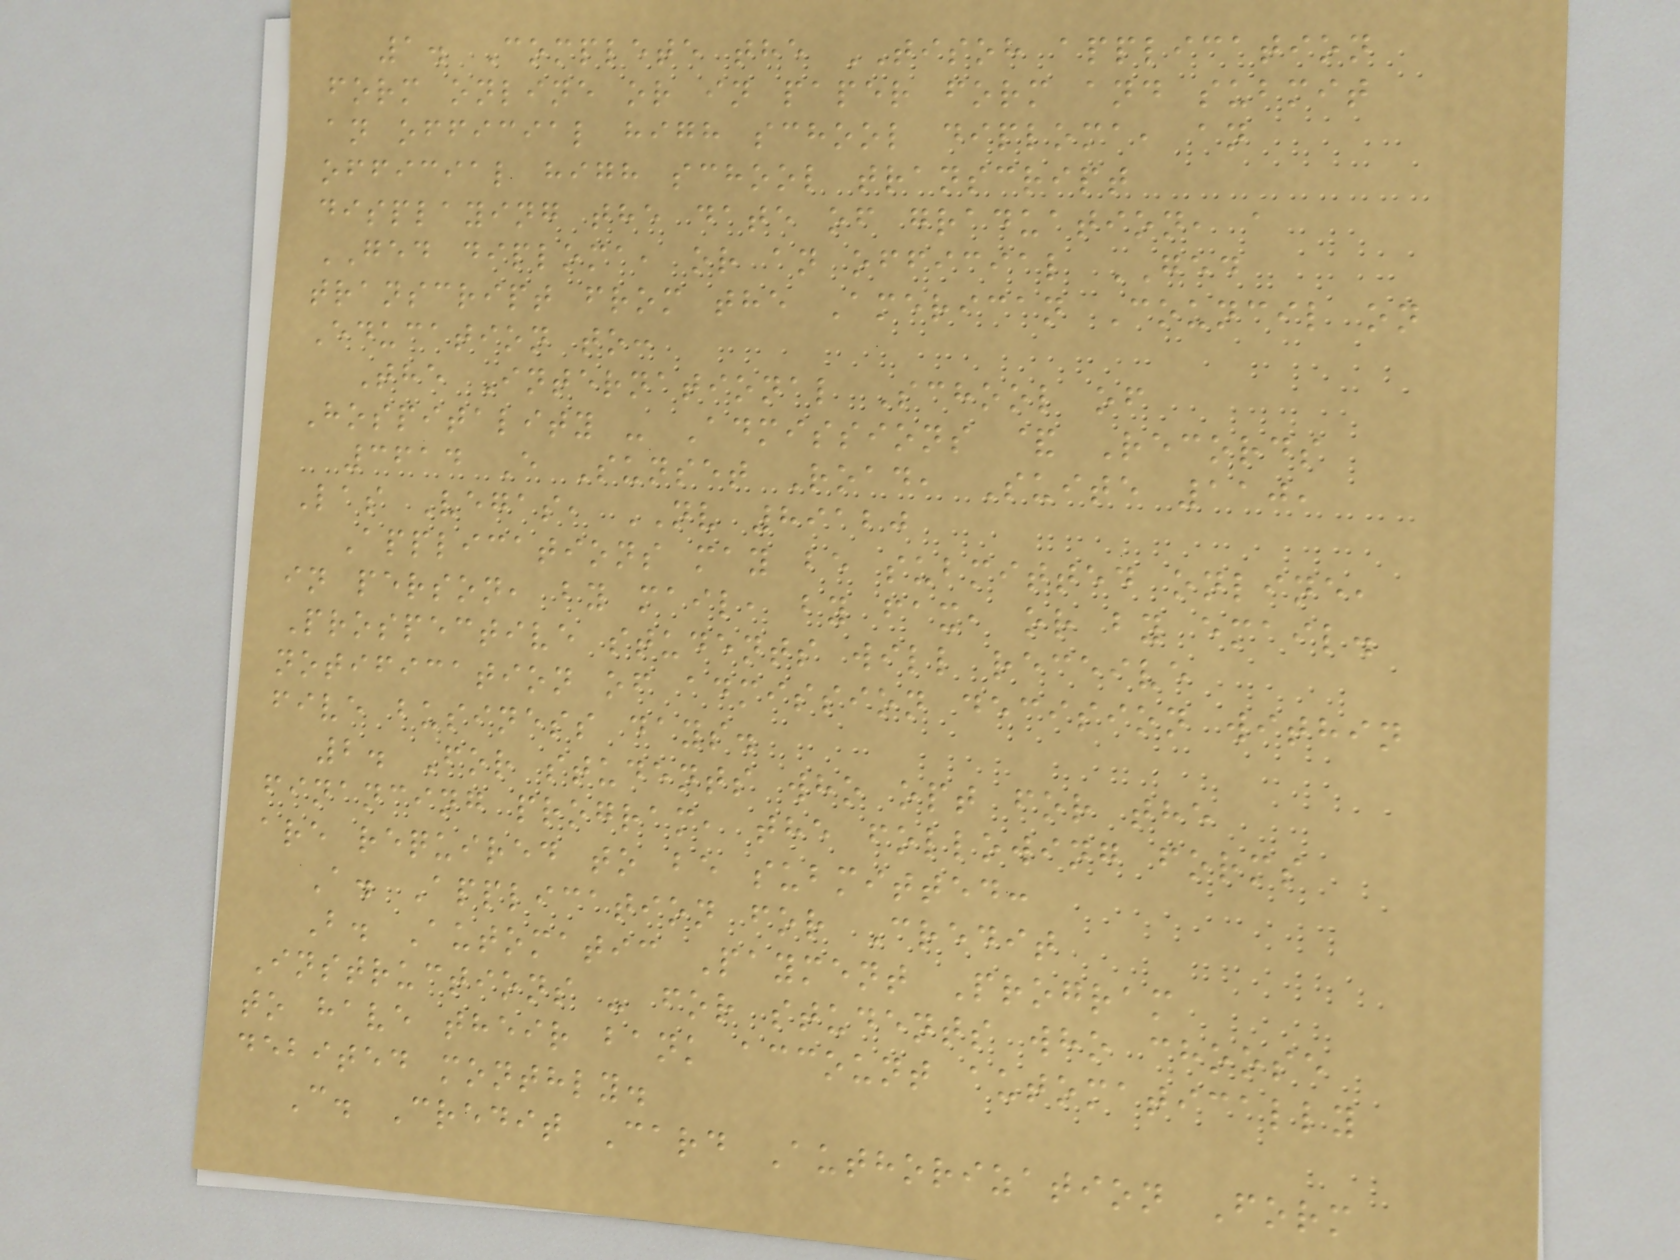1. Complete the TISOH application
form online or in paper form and submit
an official high school diploma, an
official high school transcript
displaying the date of graduation, a
GED diploma, or an official GED
transcript from the American Council on
Education to:
The International School of
Hospitality - Admissions & Records
3614 E Sunset Road, Suite 110,
Las Vegas, NV 89120
Applications may be submitted online,
in person, by mail, by fax, or by email.
Prospective students will receive
notification of admission decision within
five business days.
2. For students who opt for the
financing program, the following forms
are required to be submitted:
A. Application for Credit
B. Automatic Payment Program
Instructions - for students who choose
to have their bank account automatically
debited monthly.
C. Credit Card Authorization Form
